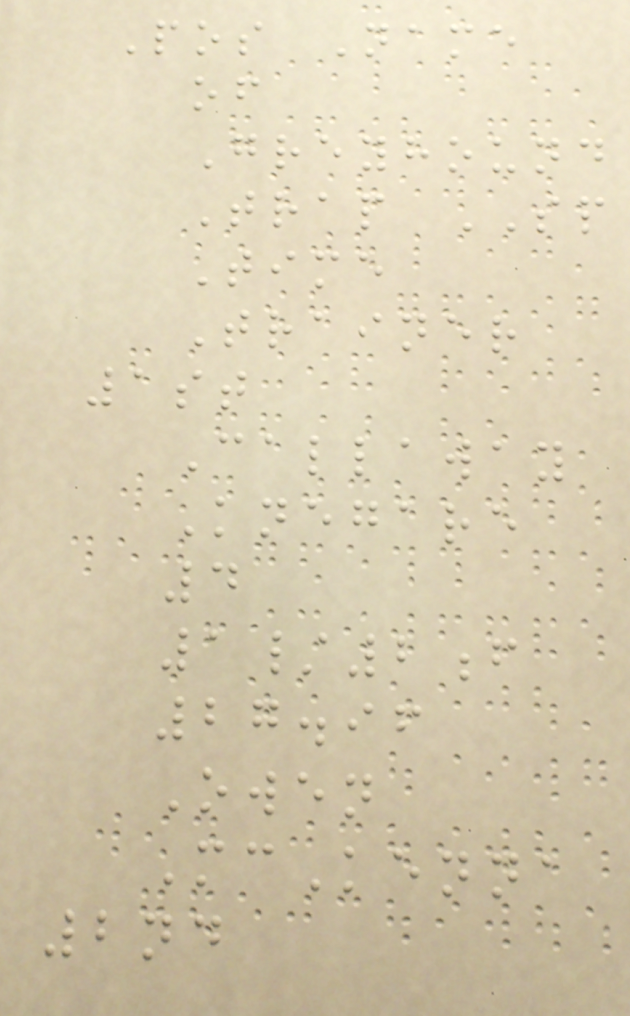Pos Name
of
Greyhound
Trap SP
Time
Trainer
1st
Callaway
Knegare
4
1/2f
27.96
Owen
McKenna
2nd
